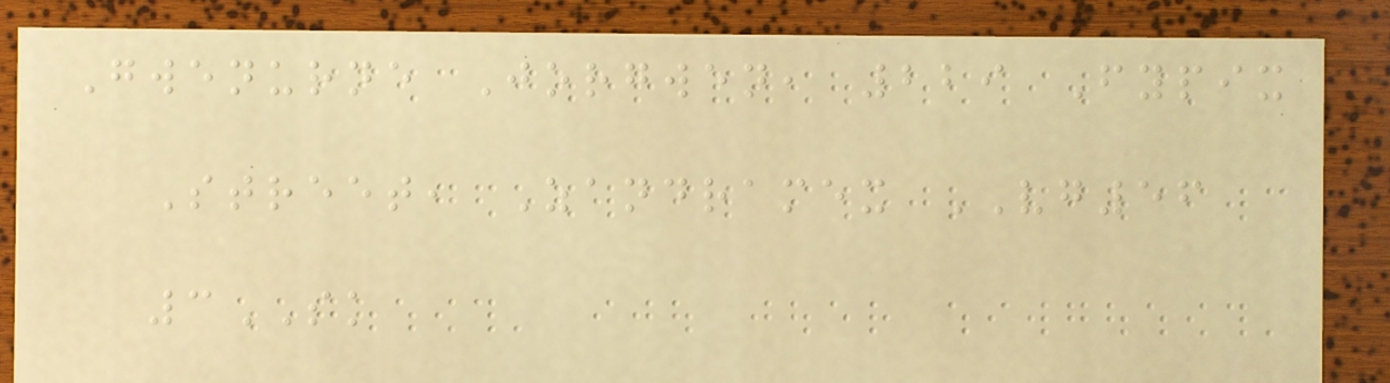Gwenurne Jorgwen, 229 Fypix
Street, Zandramex VG56
3SK
